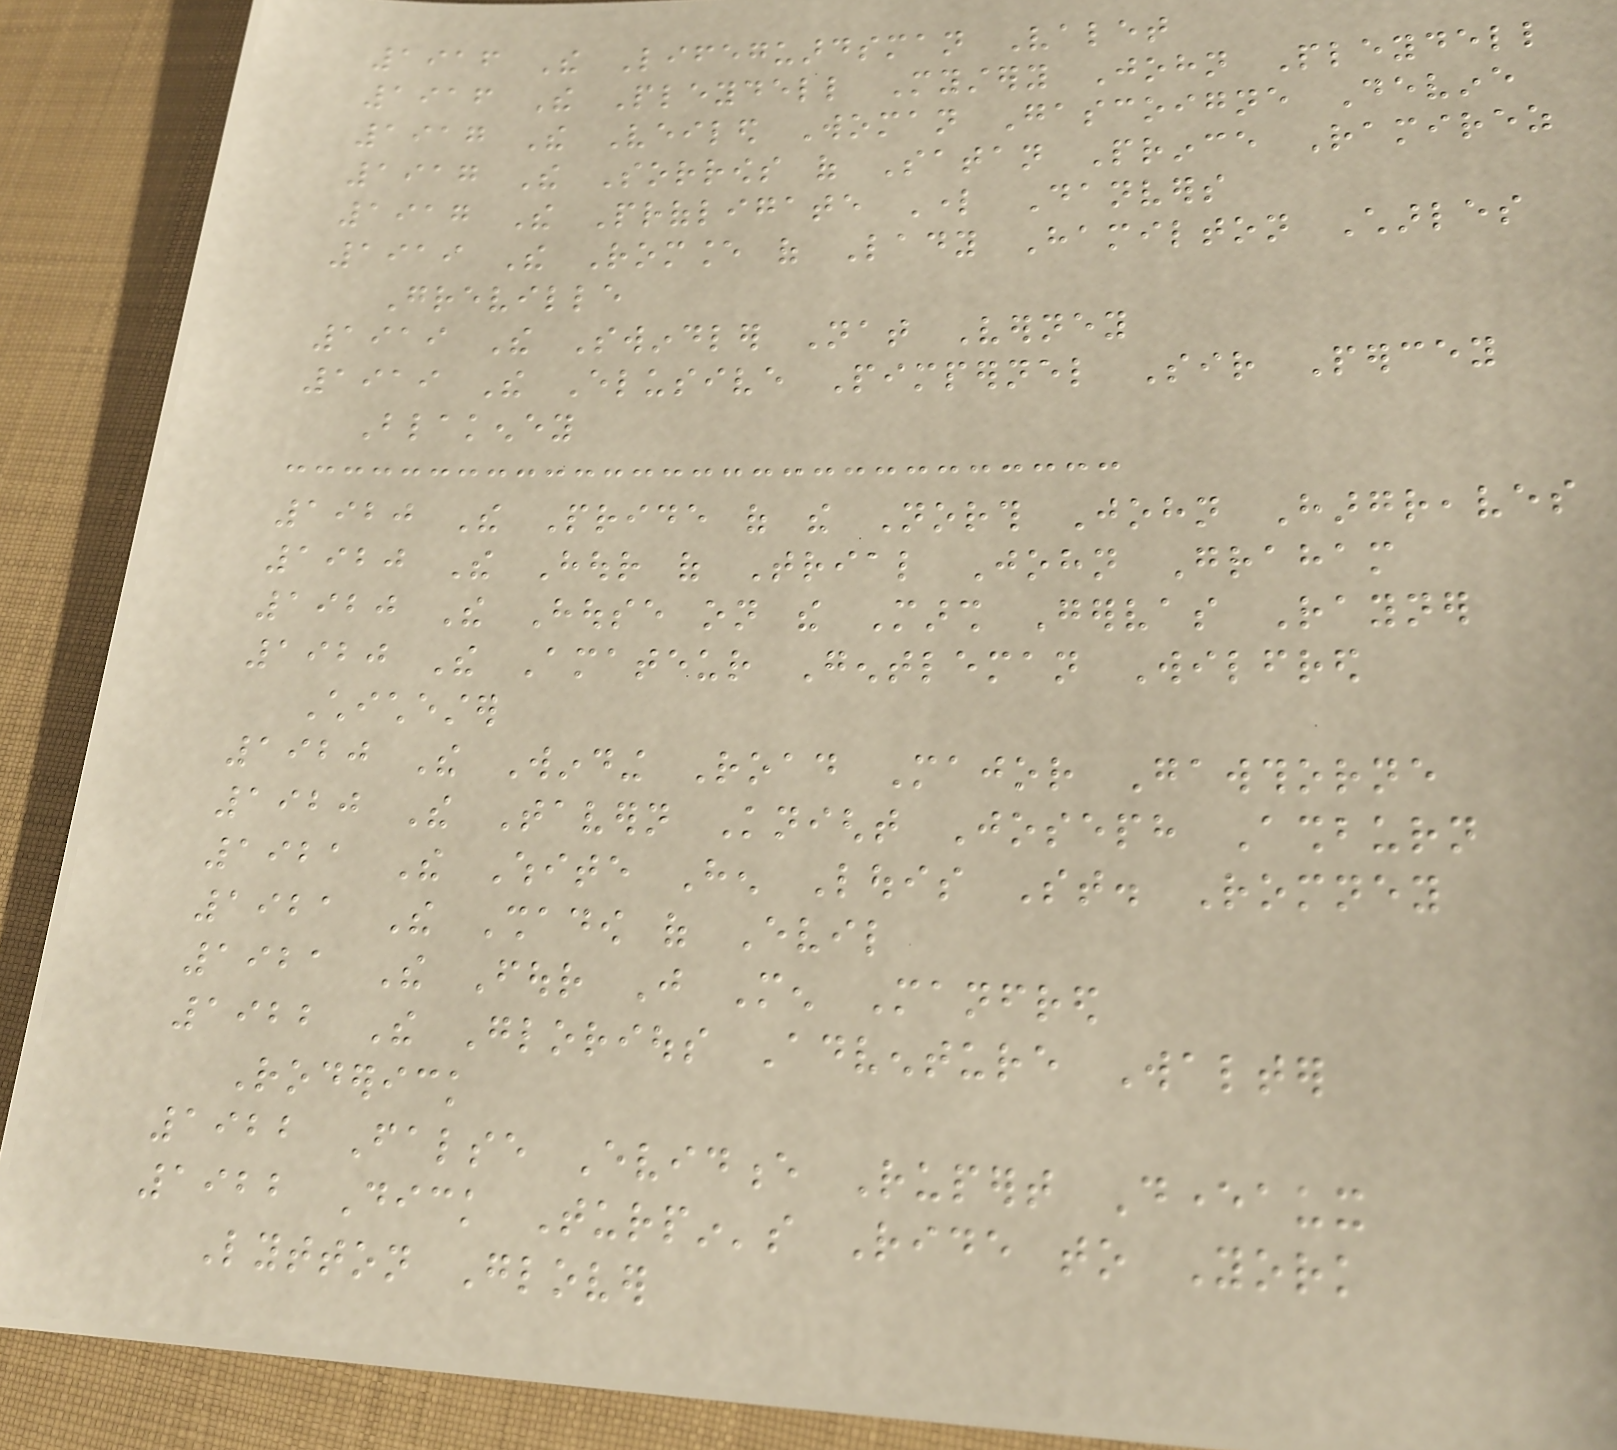1916 The Lifeguardsman Valet
1916 The Pleydell Mystery John Pleydell
1917 The Veiled Woman Gascoigne Devine
1917 The Sorrows of Satan Prince Ramirez
1917 The Profligate Lord Danvers
1919 The Romance of Lady Hamilton Charles
Greville
1919 The Swindler Nat Verney
1919 The Elusive Pimpernel Sir Percey
Blakeney
1920 The Pride of the North John Hargreaves
1920 The Hour of Trial John Graham
1920 The House on the Marsh Gervas Rayner
1920 The Amateur Gentleman Wilfred
Chichester
1920 The Winding Road Major Gawthorne
1920 The Tavern Knight Joseph Ashburn
1921 The White Hen Louis St. Romney
1921 The Shadow of Evil
1921 The Four Just Men Manfred
1922 The Glorious Adventure Walter
Roderick
1922 False Evidence Rupert Deveraux
1922 Dick Turpin's Ride to York
Lytton Glover
